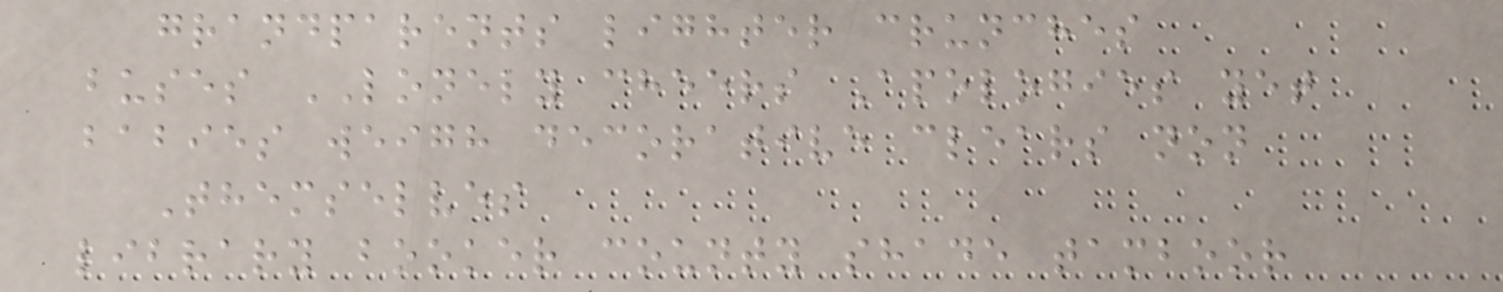grandparents lighter crunches
buses LONELY cheers Apologies yet
babies weigh decorative clears non
Themselves
library booker county shade tamboor
